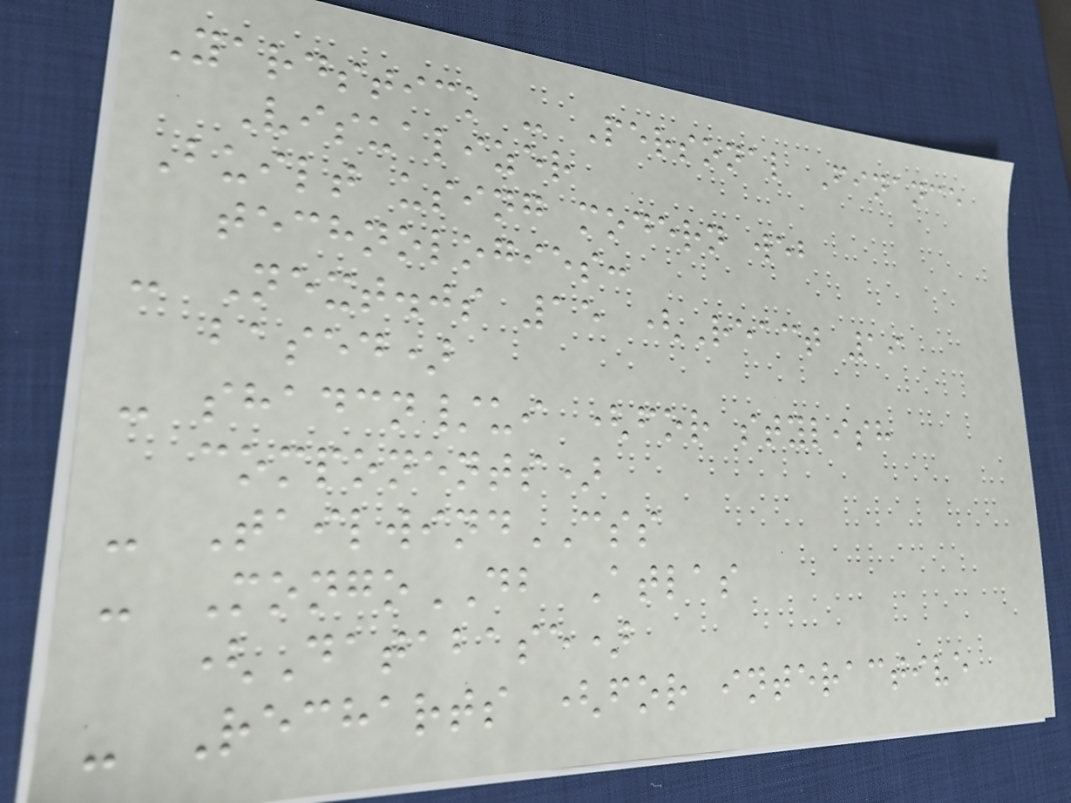Yardstick - Personal Finance
Visualizer
Built using modern web
technologies:
- Next.js 15 (React 19
based)
- shadcn/ui (for stylish
components)
- TailwindCSS
- MongoDB Atlas
(Database)
- Recharts (for interactive
